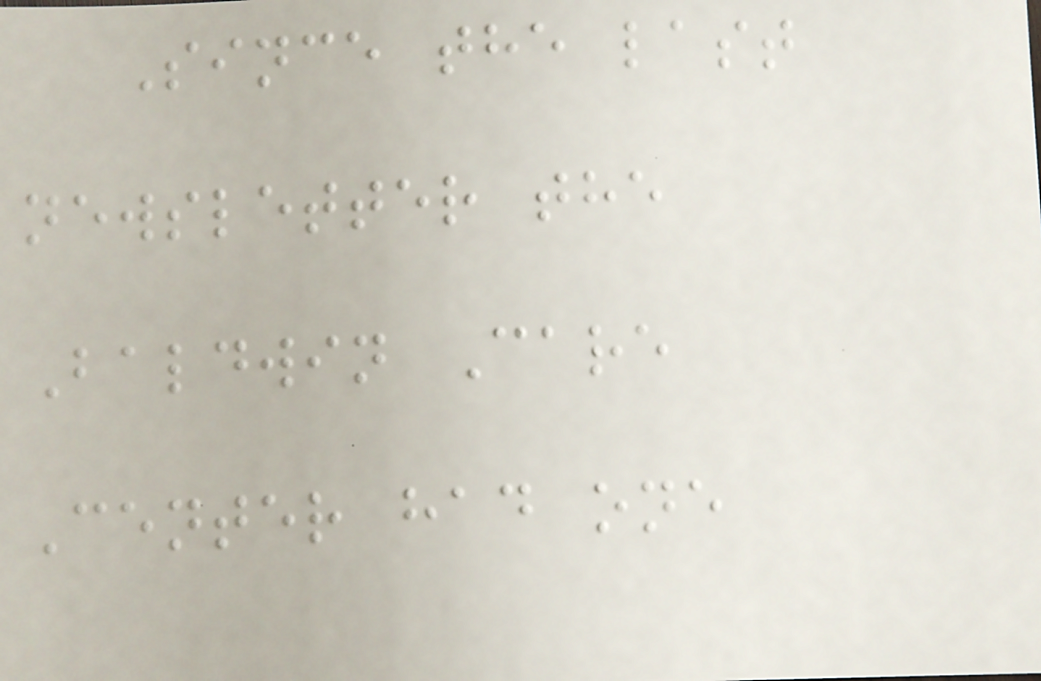Since the last
newsletter the
Baldwin Care
Center had one
